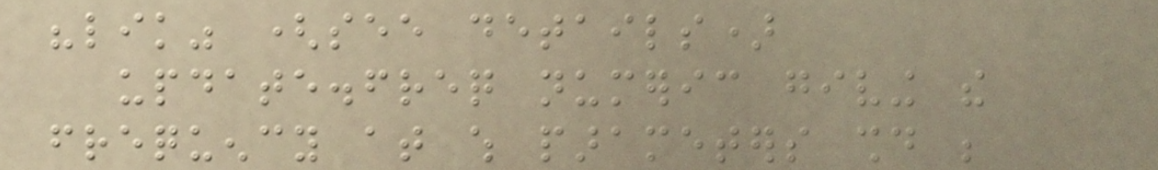"lik" (see details)
update.freq numeric giving the
frequency at which parameters should be
